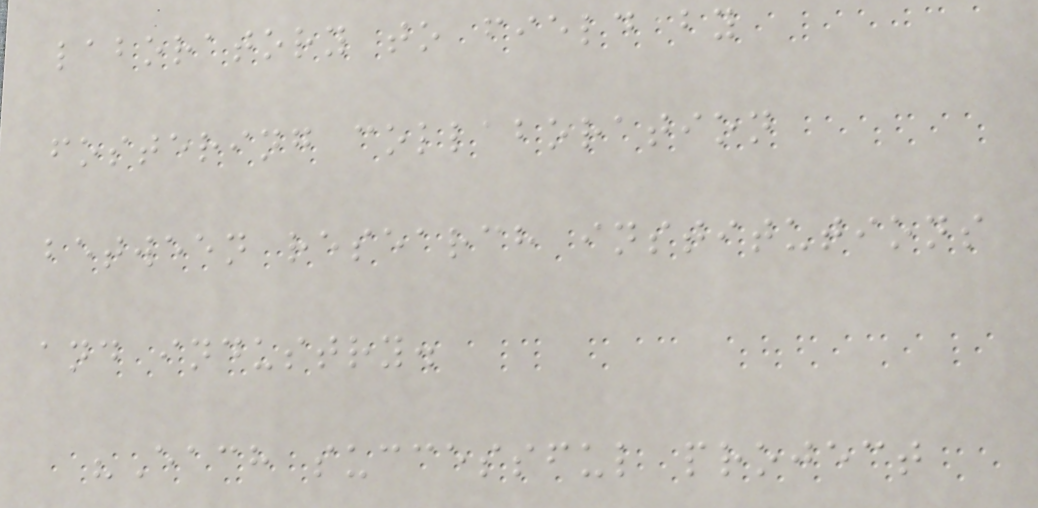laboratory to field by
fostering collaboration
between research institutions
and industry.
"Each successful project
